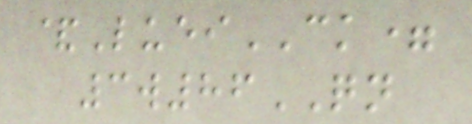&LueiCK=
3w86QN
